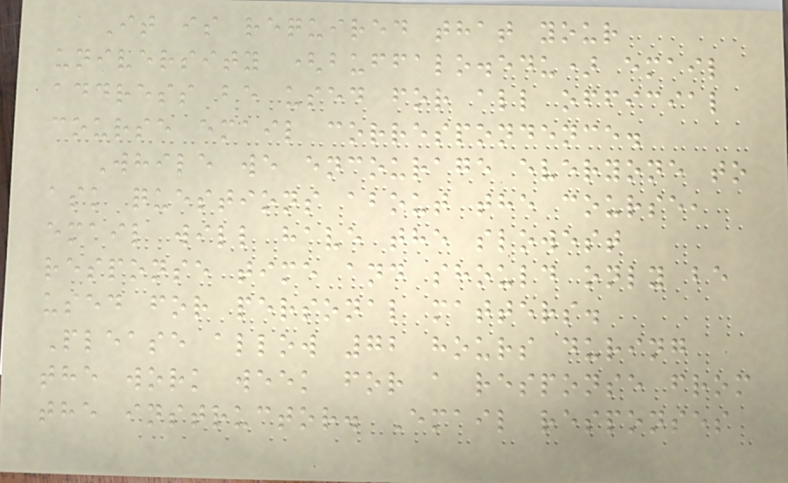It is required that your
university (buffalo.edu) email
address be used for all official
course email correspondence.
While we encourage everyone to
ask questions about the course,
email will have the slowest
response time and should only be
used for personal matters.
Please allow 72 hours during
the work week for a response from
the instructor. Email responses
